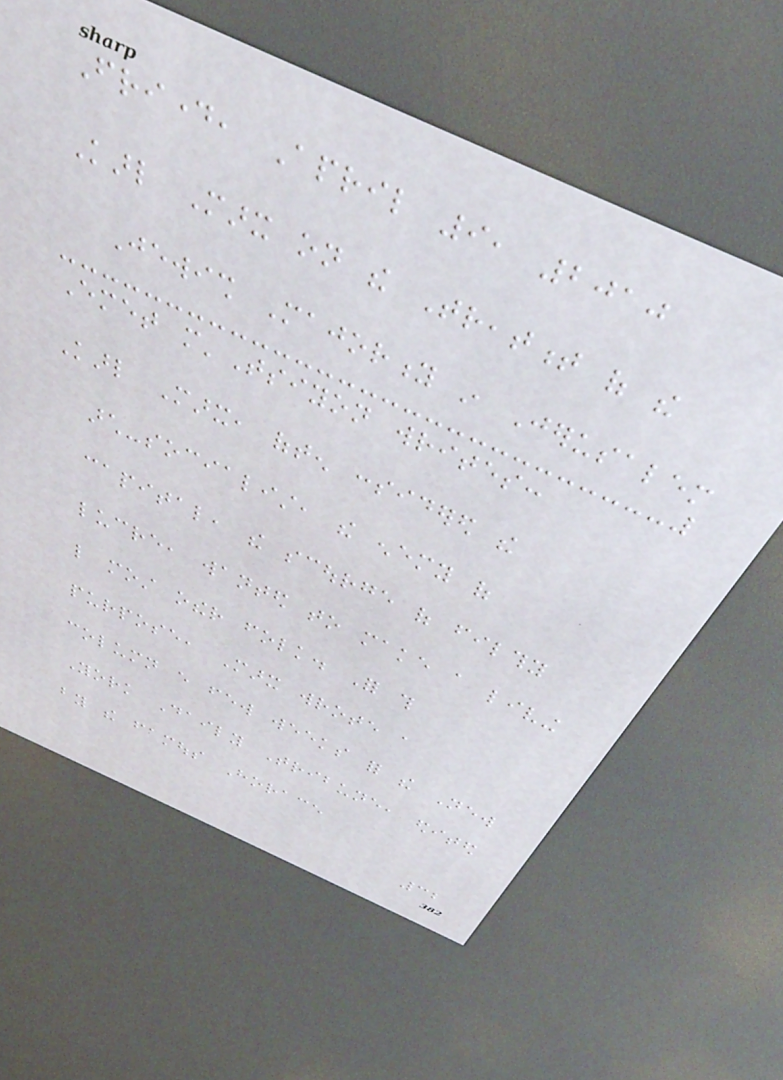Friday, April 9, 2010
Karl Marx on the Treatment of the
Jewish Majority in Jerusalem
Emet m'Tsiyon writes:
Karl Marx, often considered the
arch-socialist, the enemy of
capital, the scourge of filthy
lucre, wanted to make a living
like most other folk. For this
purpose, Marx wrote a
column every few weeks for the New
York Daily Tribune, edited
by the famous Horace
32
